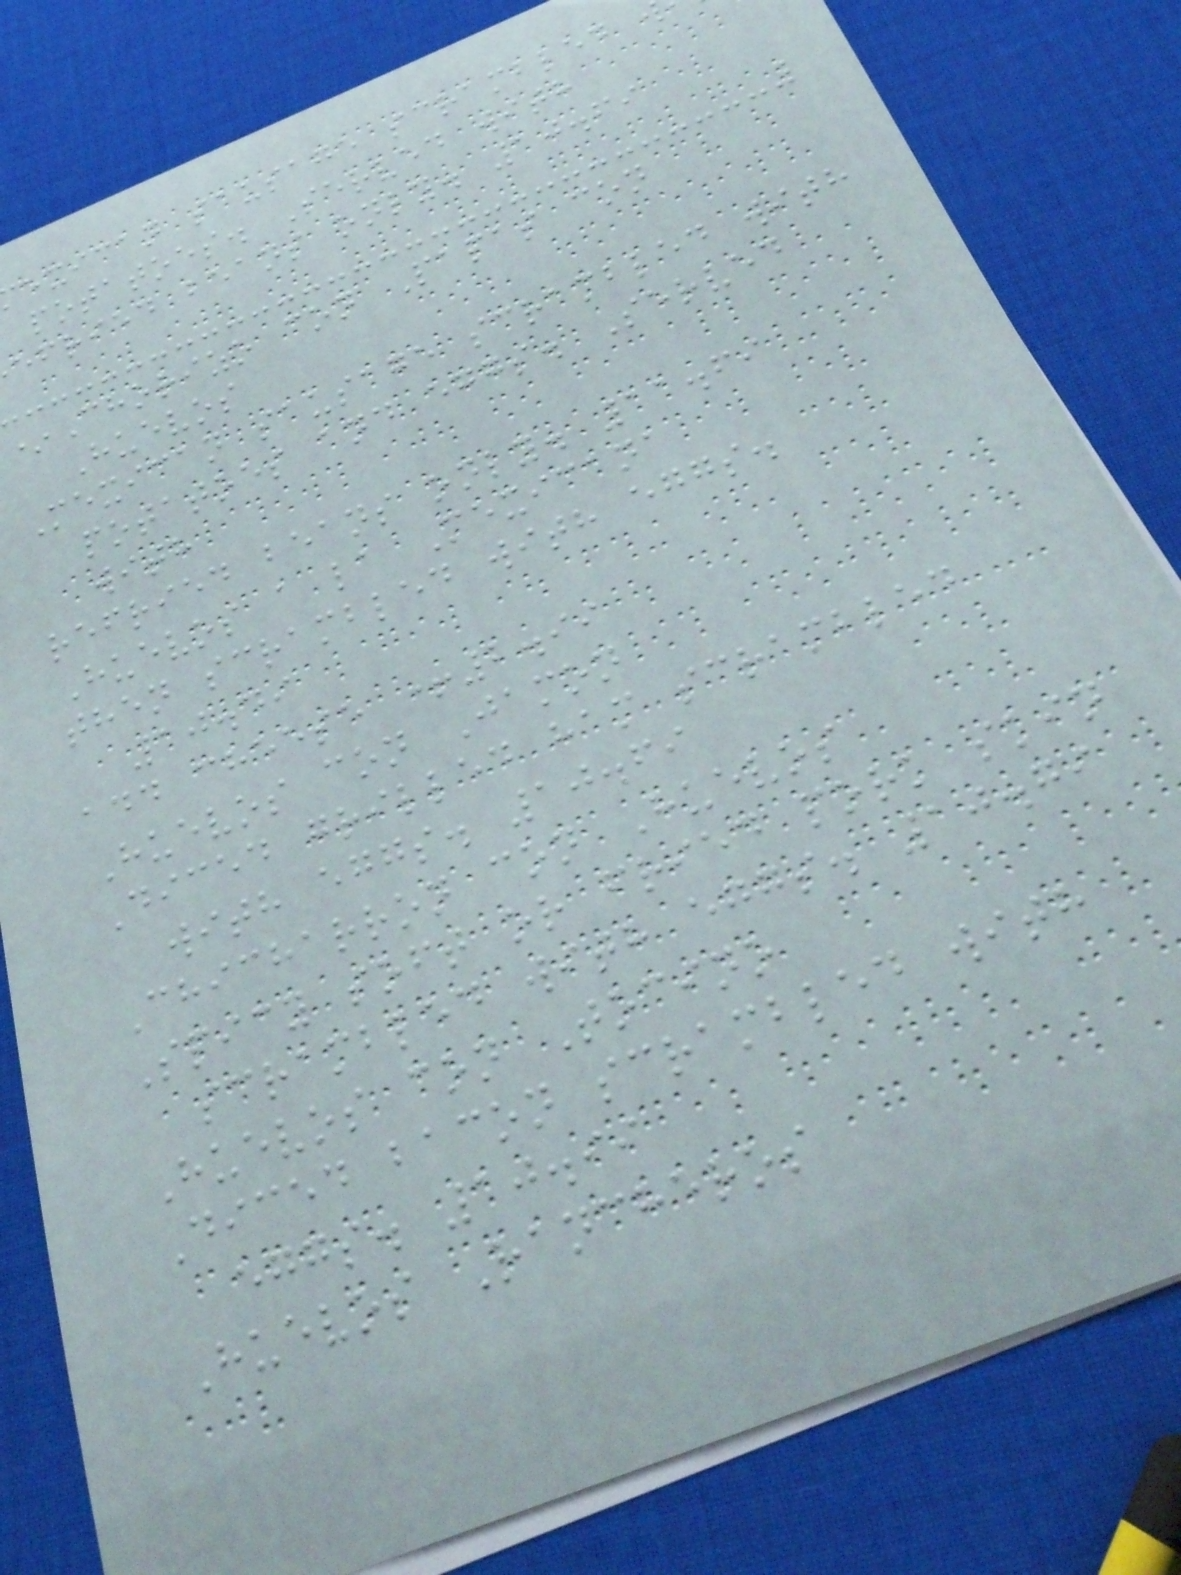exican sausage scrambled
potatoes. Served with
efried beans only. 10.69
*Chorizo con Papas con
Huevos
Mexican sausage scrambled with
potatoes and eggs. Served
with
refried beans only. 11.69
Huevos a la Mexicana
then scrambled with eggs.
10.49
add cheese +2.99
Huevos con Jamon
Diced grilled ham scrambled
with eggs. 10.69
Chicharron con Huevos
Spicy soft or fried pork skin
scrambled with eggs. 10.79
Huevos con Tocino
Diced bacon scrambled with
eggs. 10.99
Huevos Rancheros
